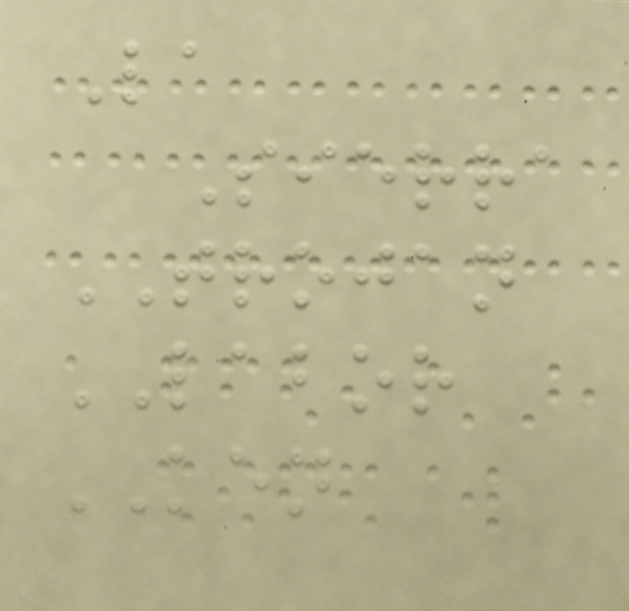La
Sierra
TROJAN
LABOR
KEN
